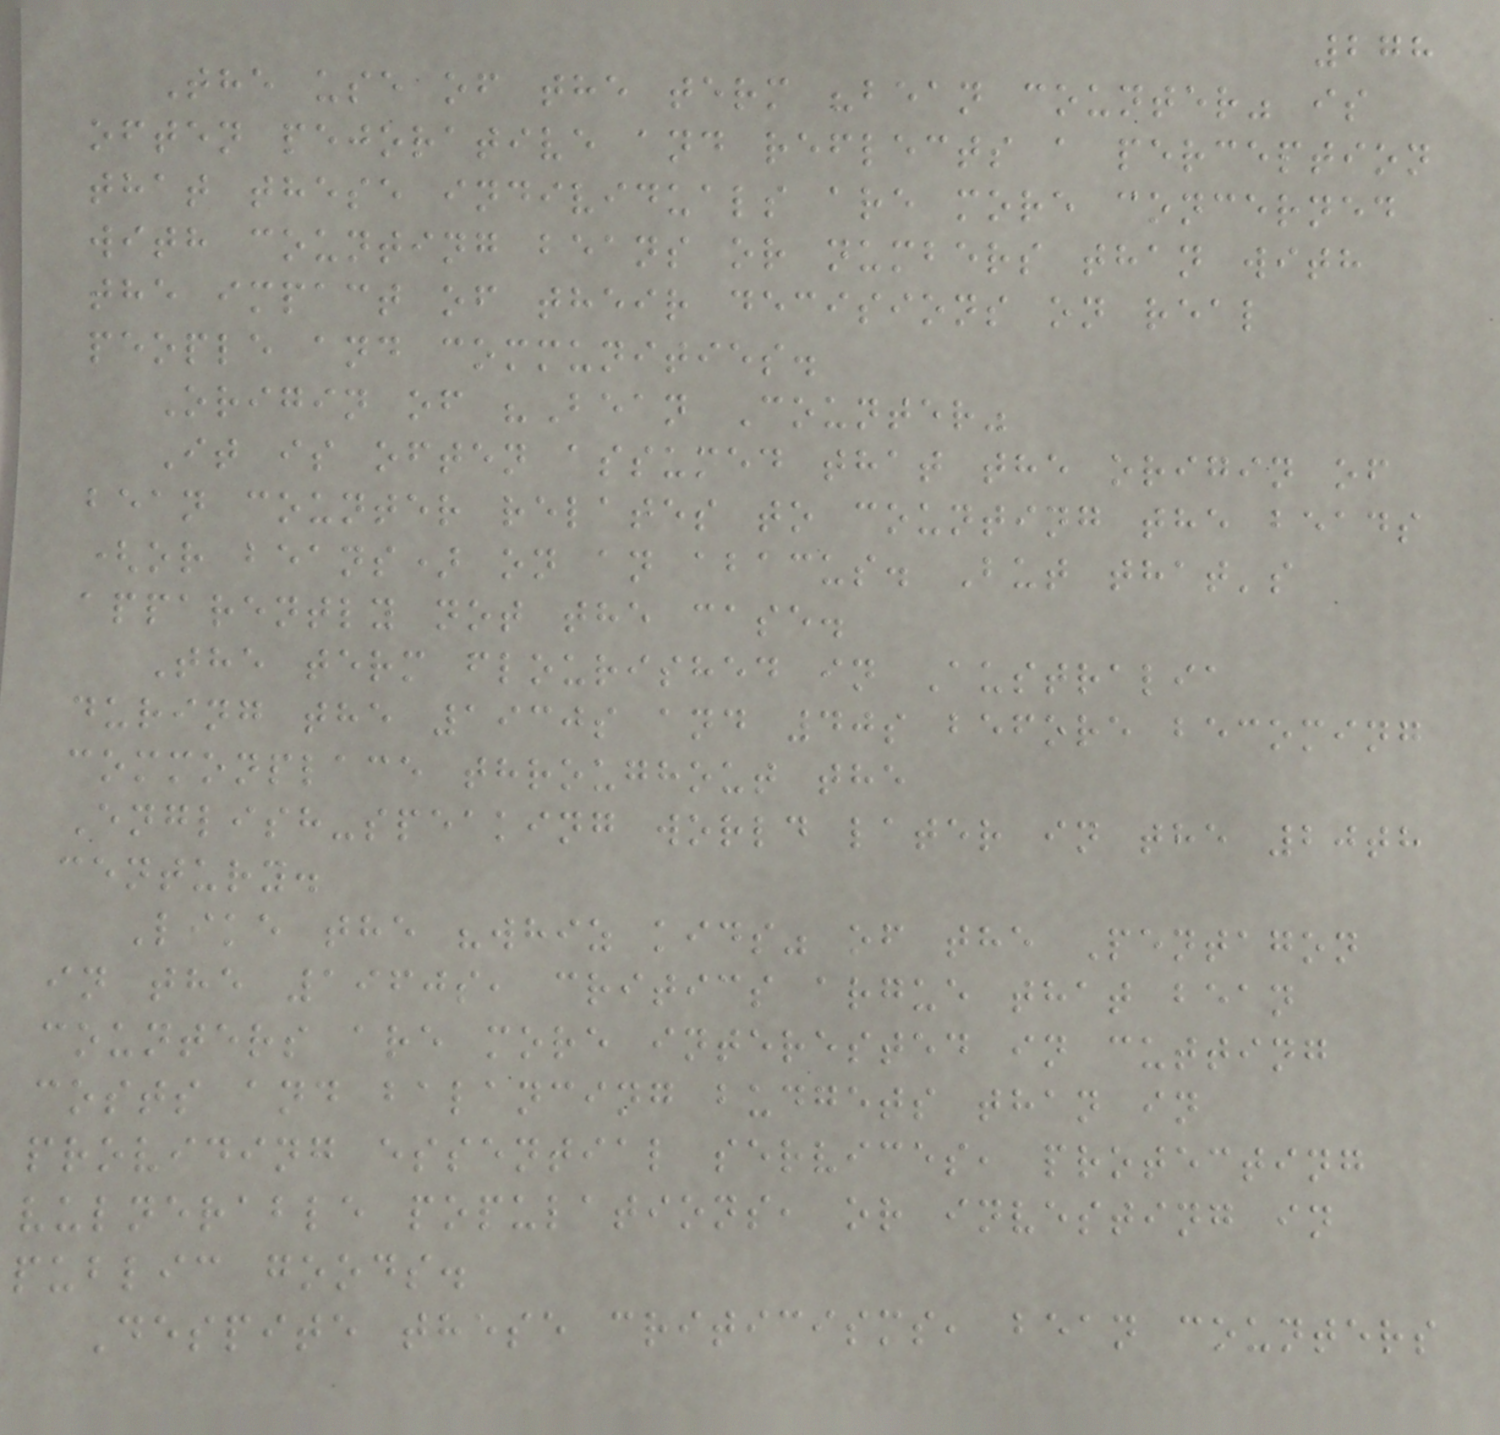278
The use of the term "bean counter" is
often pejorative and reflects a perception
that these individuals are more concerned
with counting beans or numbers than with
the impact of their decisions on real
people and communities.
Origin of "Bean Counter"
It is often assumed that the origin of
bean counter relates to counting the beads
(or beans) on an abacus. But that's
apparently not the case.
The term flourished in Australia
during the 1930s and 40s before becoming
commonplace throughout the
English-speaking world later in the 20th
century.
Like the "whiz kids" of the Pentagon
in the 1960s, critics argue that bean
counters are more interested in cutting
costs and balancing budgets than in
providing essential services, protecting
vulnerable populations, or investing in
public goods.
Despite these criticisms, bean counters
